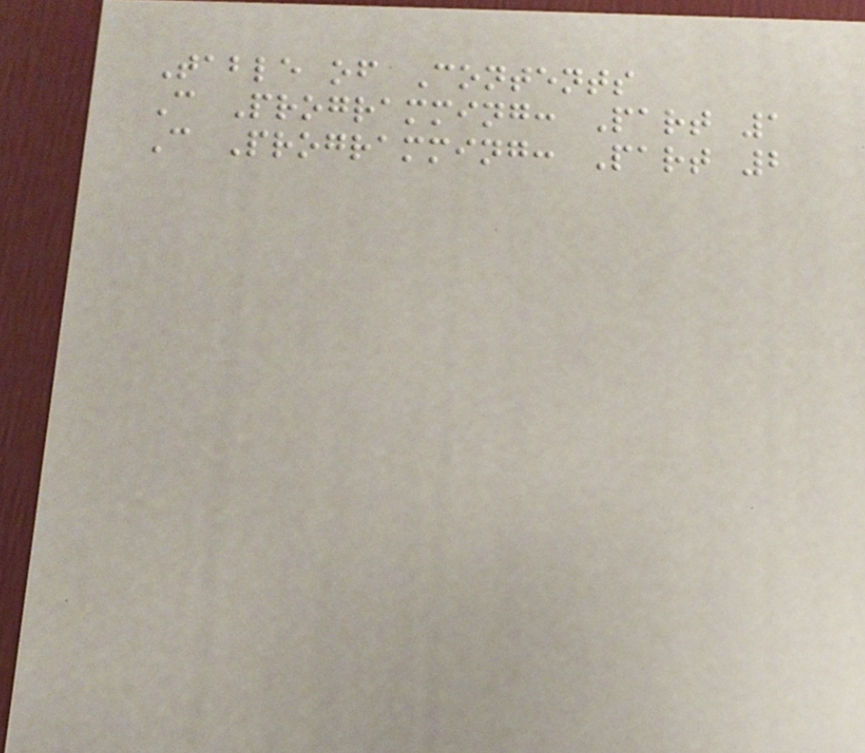Table of Contents
C Programming: Part 1
C Programming: Part 2
